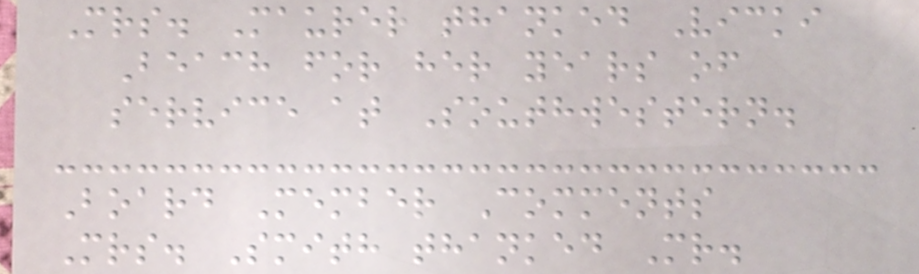Mrs. Maurer thanked Vicki
Beach for her years of
service at Southwestern.
Board Member Comments
Mrs. Smith thanked Mr.
